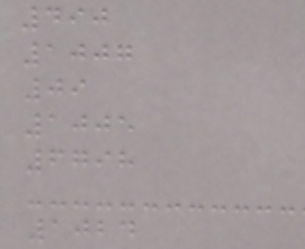490
1007
09
1005
6798
1024
